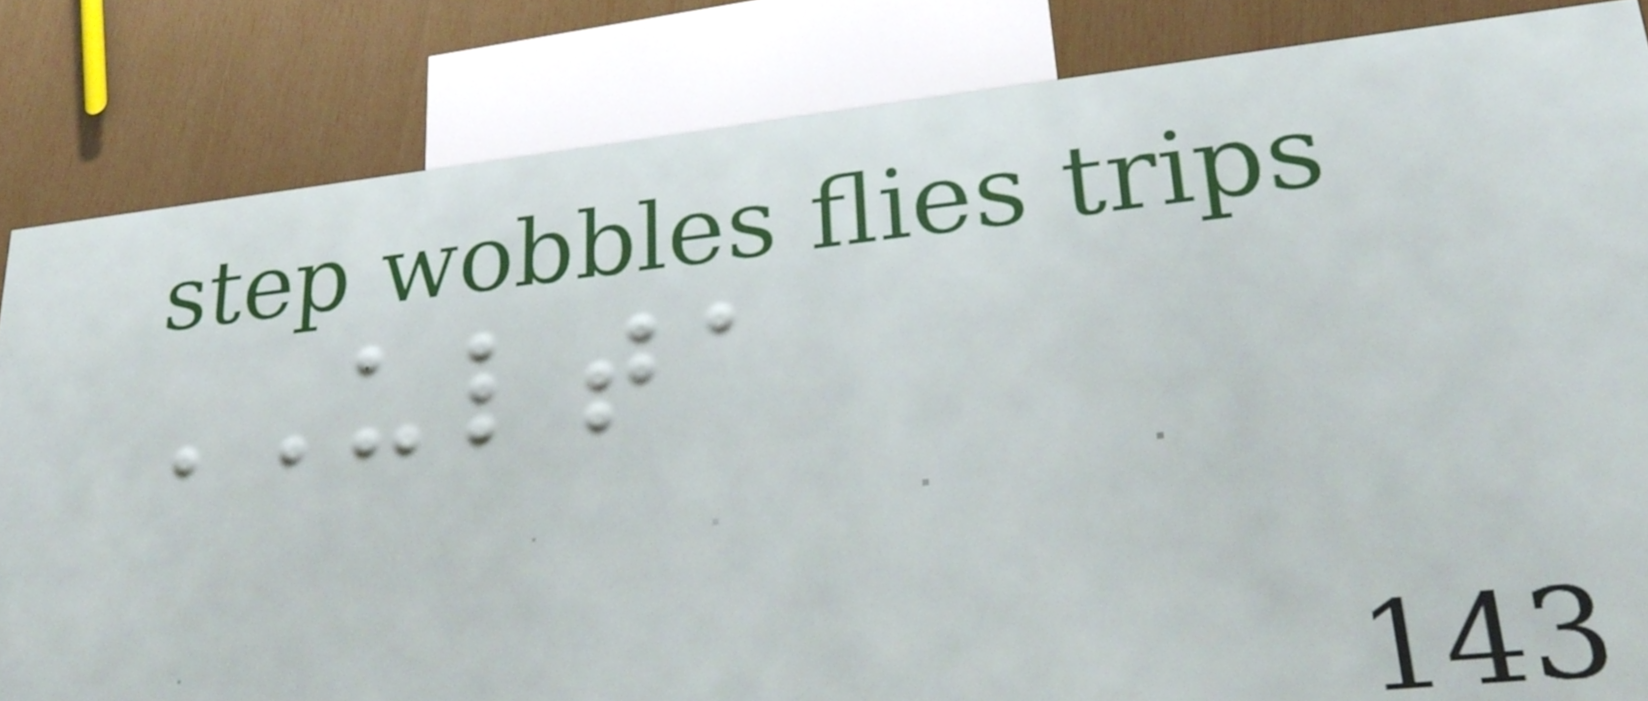ULTA
